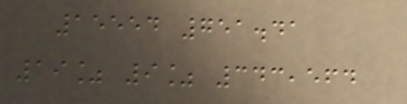15554 751.41
19% 9% 343,564
